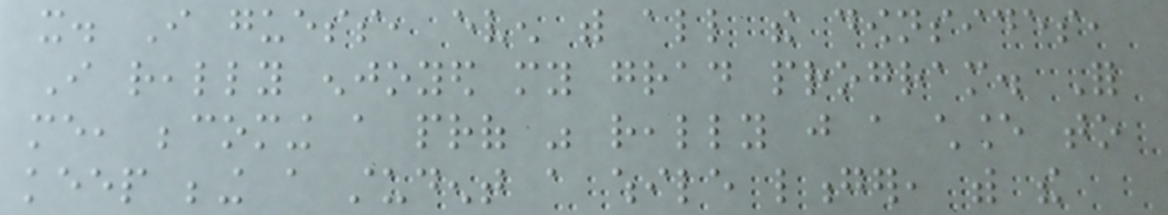it. I guess, even with all the downsides,
I really enjoyed my grad program. For
me, becoming a prof was really just a chance to
keep being a student a while longer, with the
